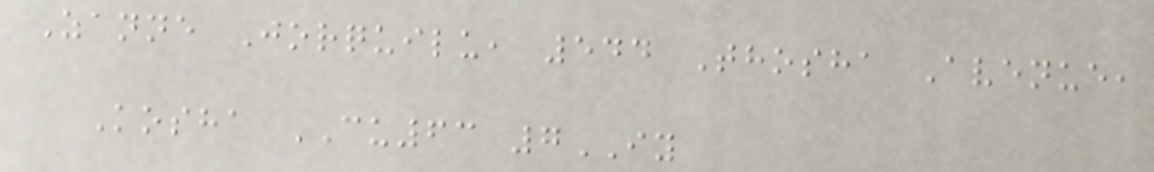Zanne Jorquilu, 544 Thosha Avenue,
Kosha CU63 7IY
